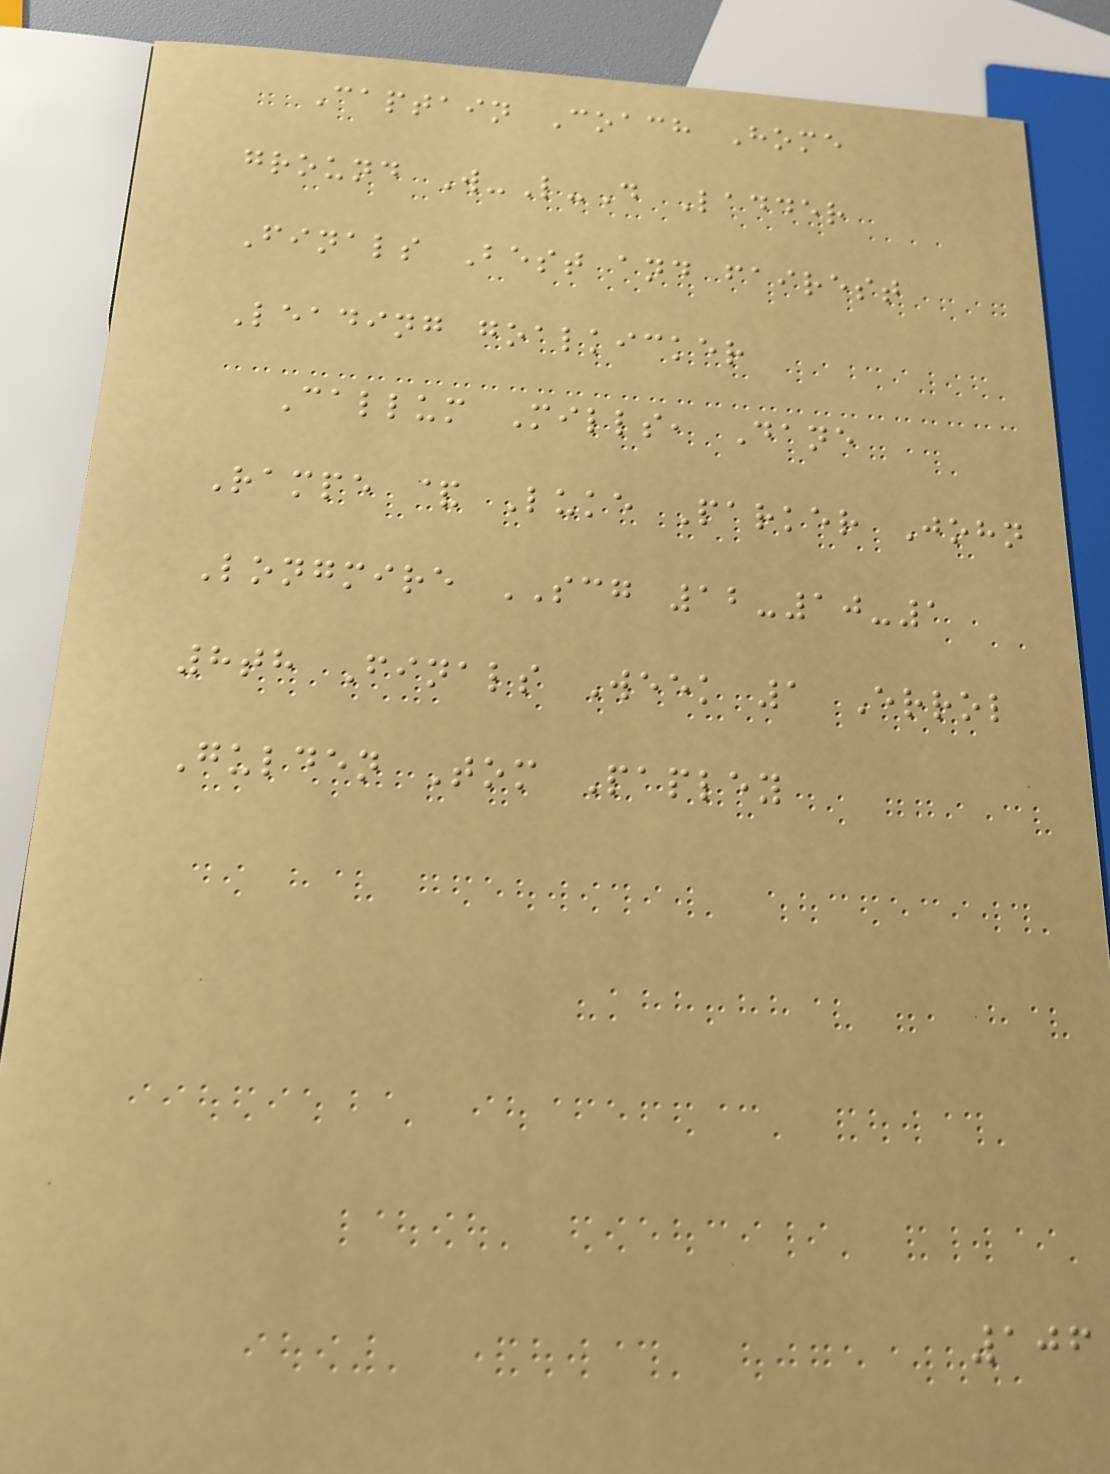Captain Coach Home
ground W-L-D Ladder
Finals Best and fairest
Leading goalkicker
Callum Mills, Dane
Rampe & Luke Parker John
Longmire SCG 12-10-1
8th Finals Week 1 Errol
Gulden Tom Papley
106
